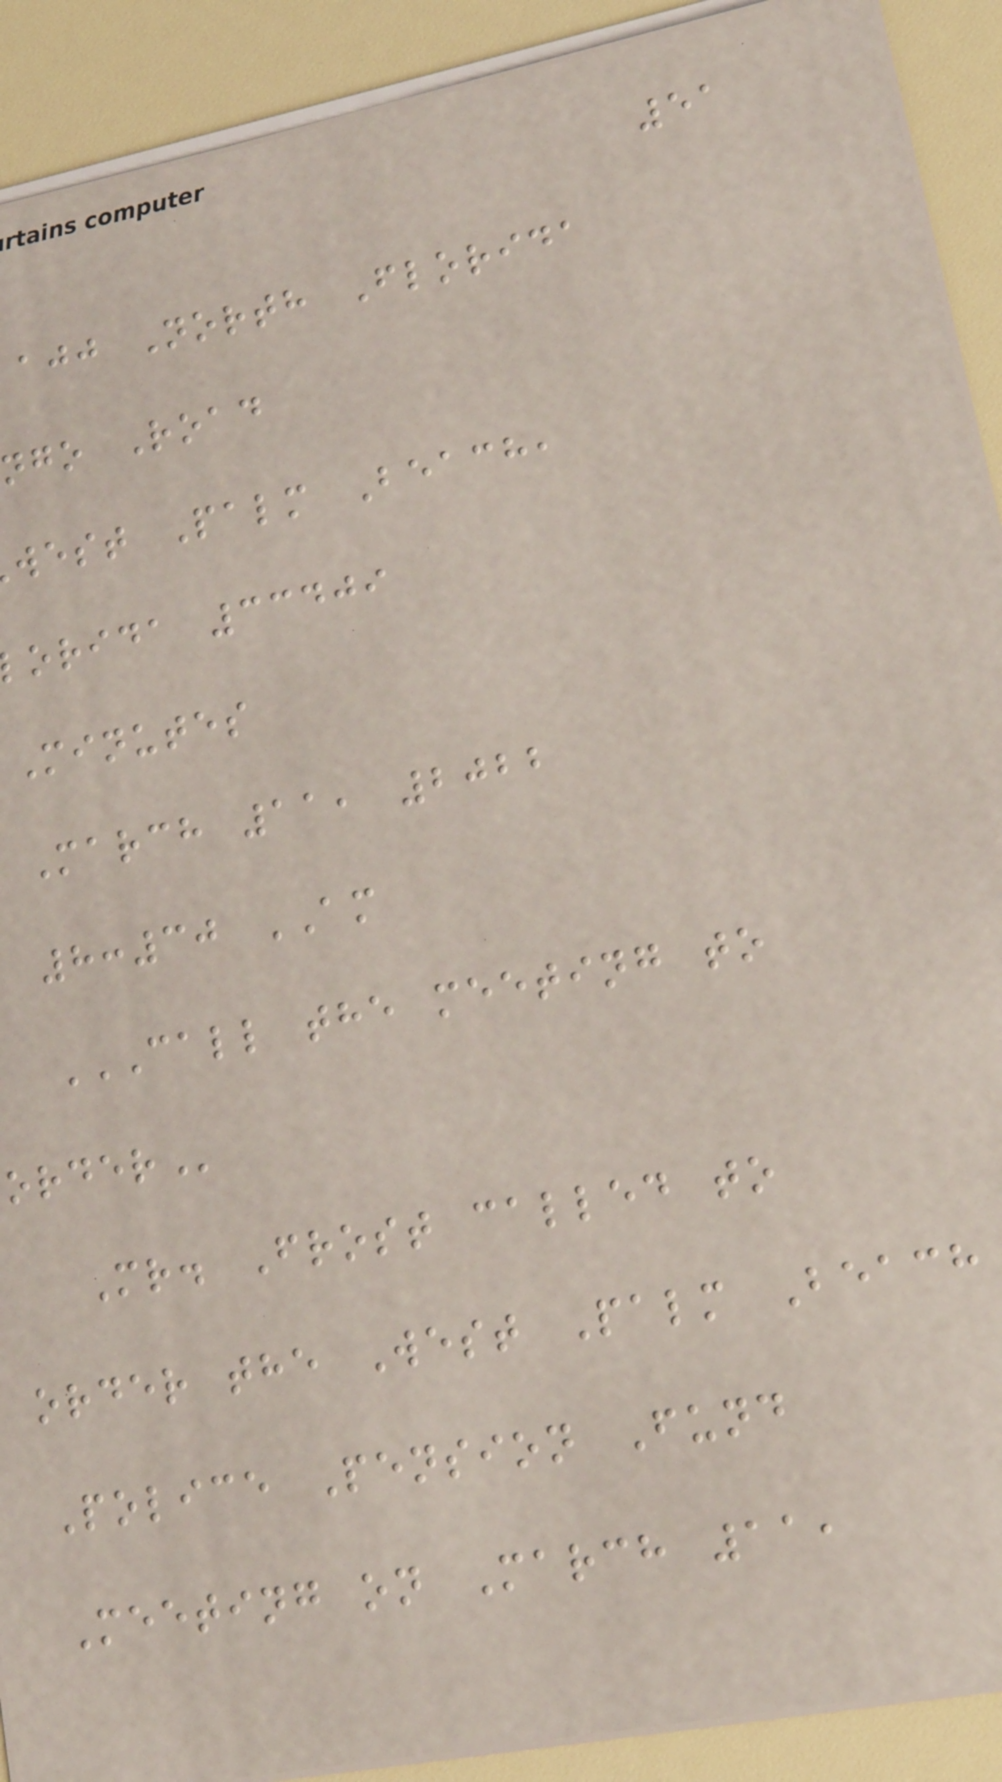51
ajj North Florida
ngo Road
west Palm Beach,
orida 33409
Minutes
March 11, 2022
8:30 AM
CALL THE MEETING TO
Mr. Frost called to
order the West Palm Beach
Police Pension Fund
Meeting on March 11,
